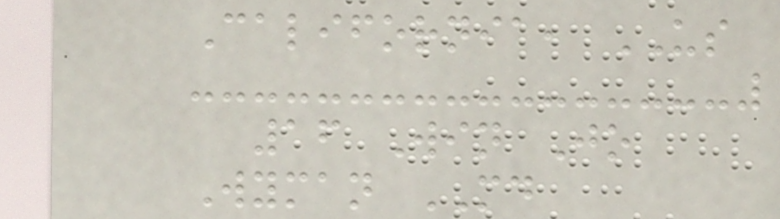California, US
16 Win Jo
Wyman MD
